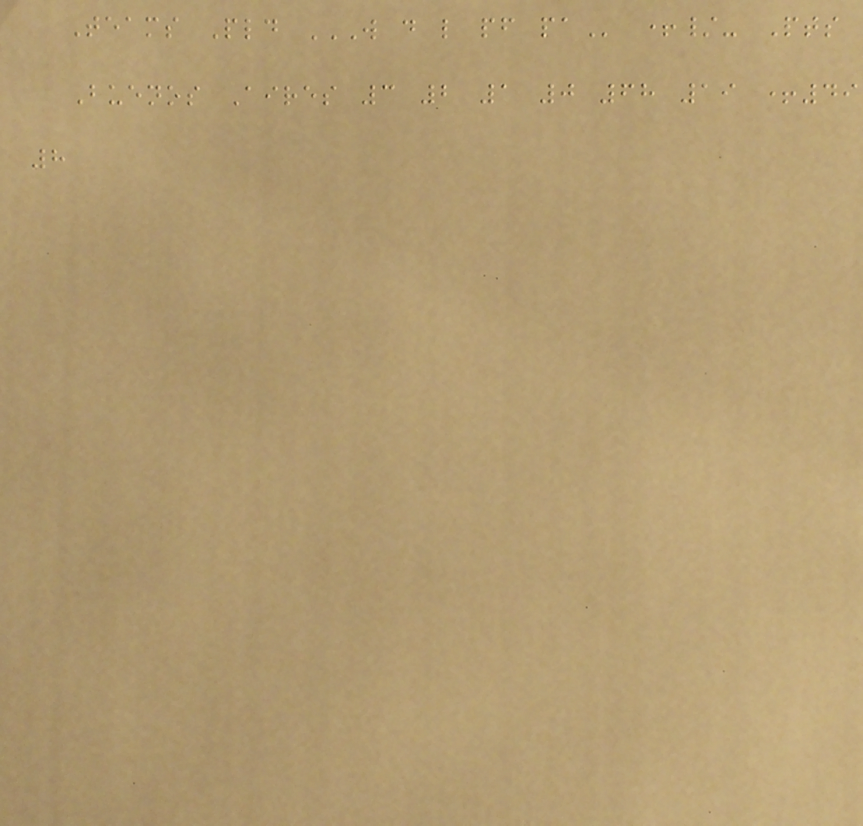Teams Pld W D L PF PA +/- Pts
Buenos Aires 3 2 1 0 68 19 +49
8
